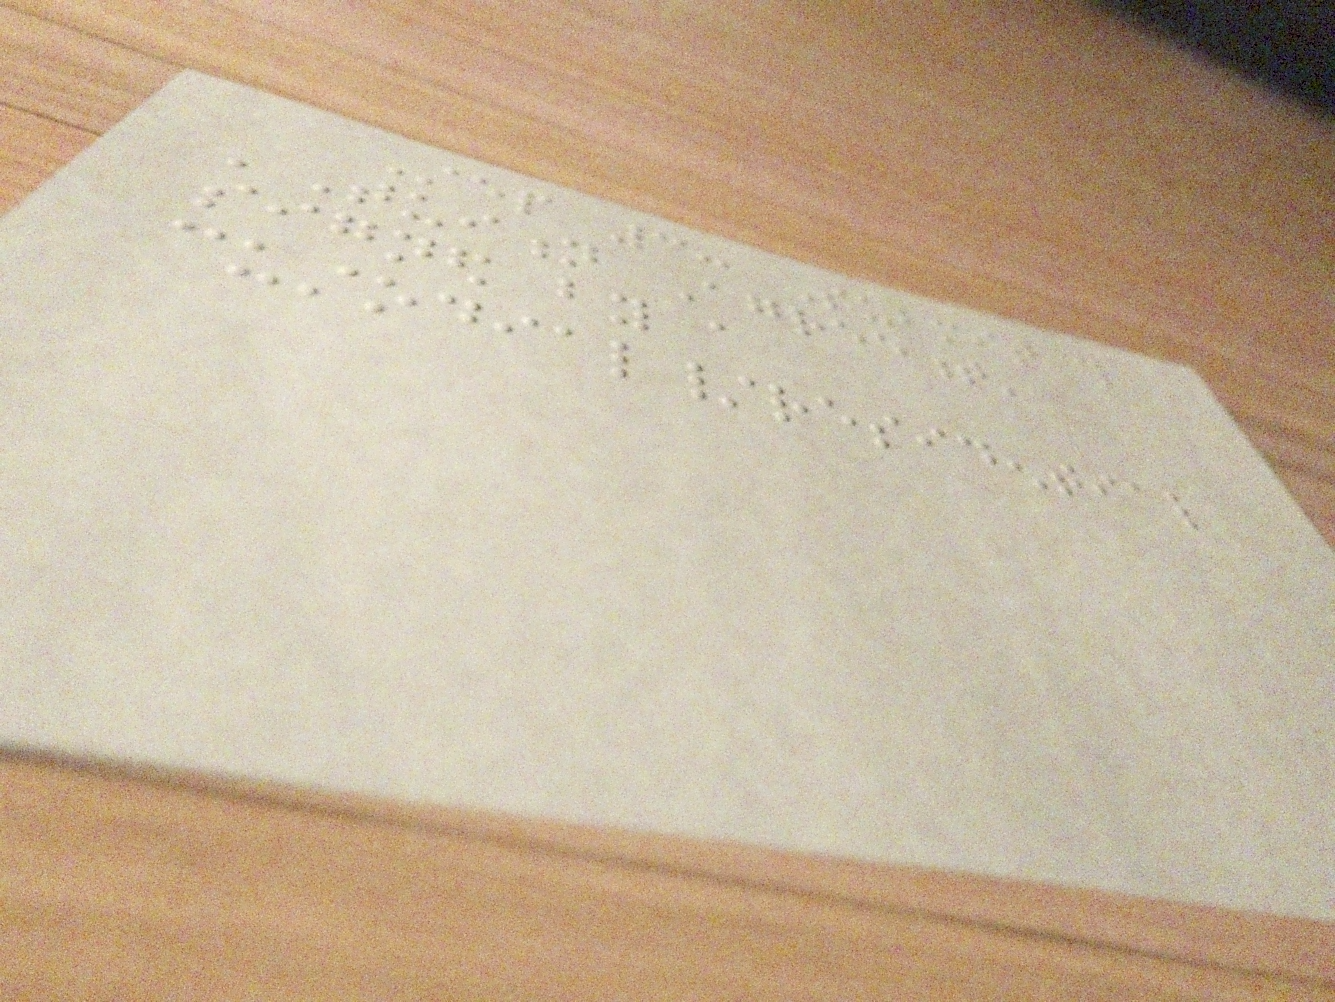Step 3: Submit this
'Tuition Agreement'
signed by a
custodial/residential
